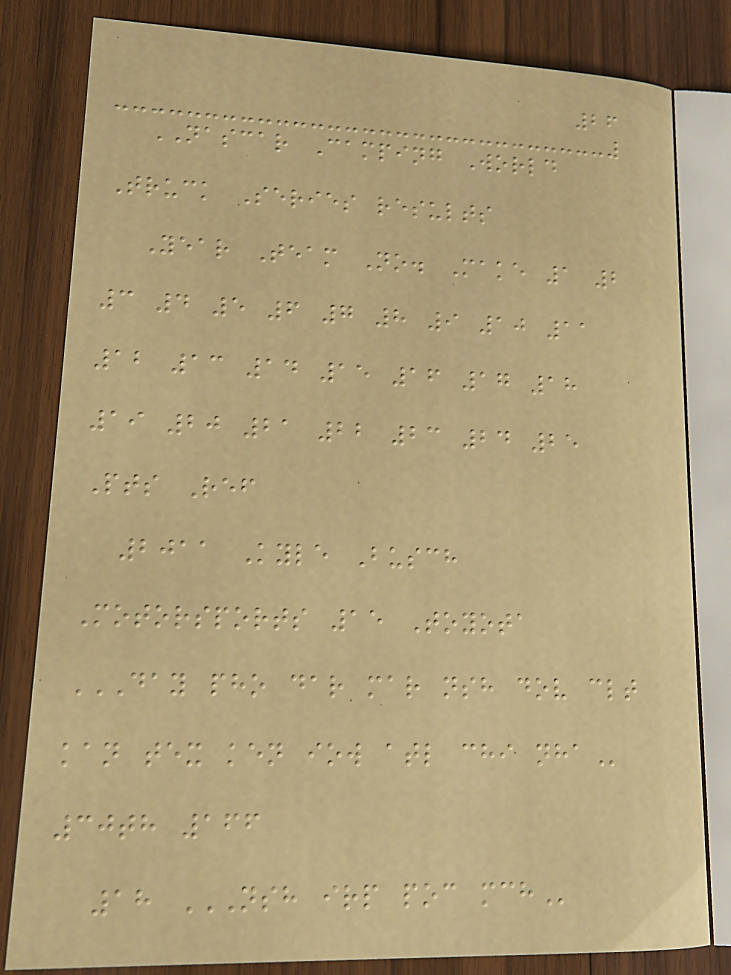26
NASCAR Camping World
Truck Series results
Year Team No. Make 1 2
3 4 5 6 7 8 9 10 11
12 13 14 15 16 17 18
19 20 21 22 23 24 25
Pts Ref
2011 Kyle Busch
Motorsports 15 Toyota
DAY PHO DAR MAR NSH DOV CLT
KAN TEX KEN IOW ATL CHI NHA
30th 166
18 NSH IRP POC MCH
